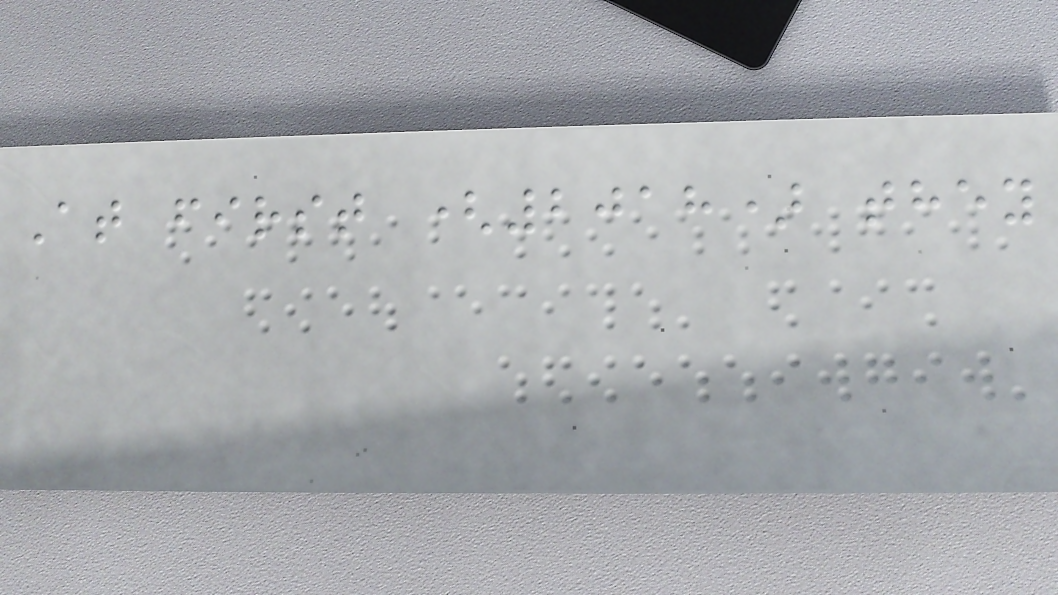At first (2018) they
